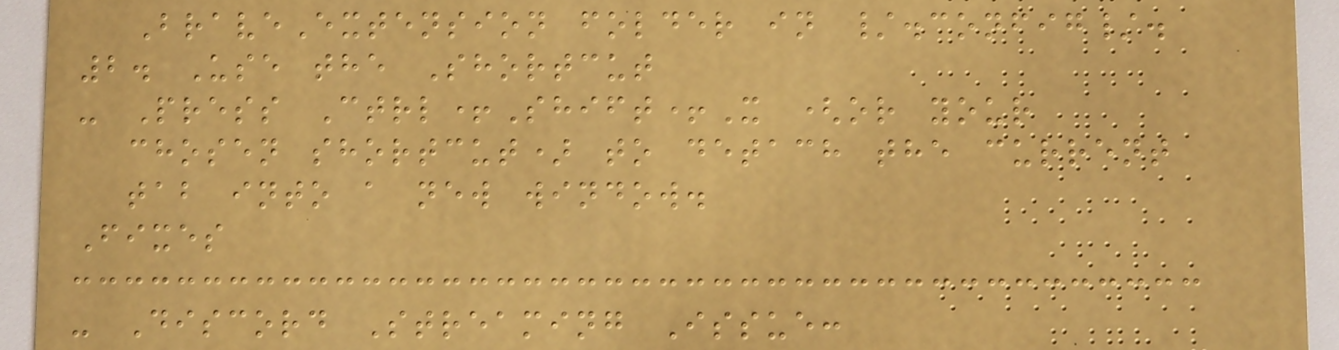BraveExtension folder in /.config/.
2. Use the Shortcut
- Press Ctrl+Shift+X (or your
chosen shortcut) to detach the current
tab into a new window.
Fixes
- Discord Streaming Issue:
